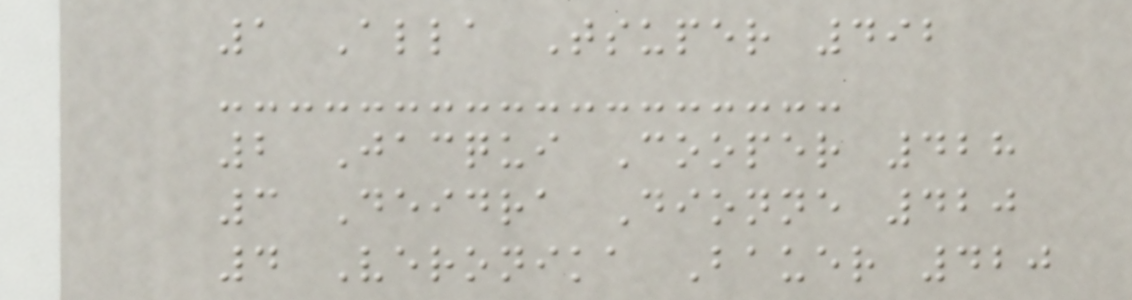1 Alla Tsuper 492
2 Jacqui Cooper 428
3 Deidra Dionne 420
4 Veronika Bauer 420
